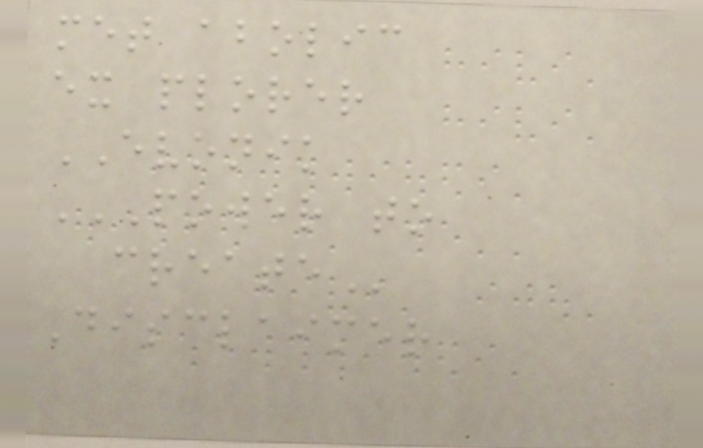met abolic
ex plorer
EVONIK
POWER TO
CREATE
Disclaimer
